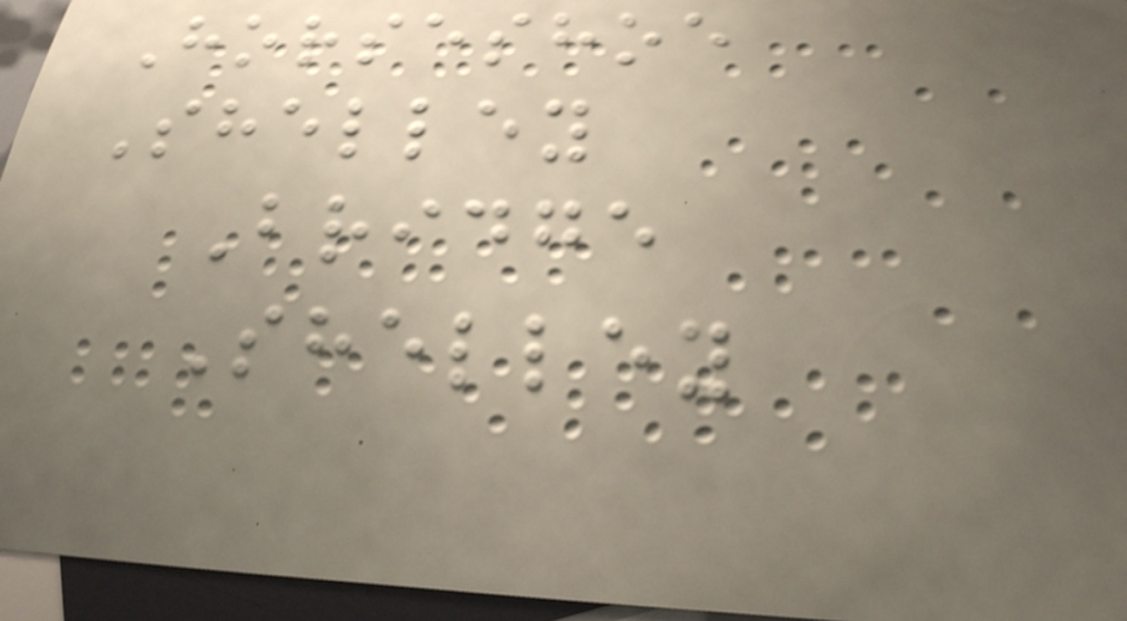Horseshoe
Shelley
Bridge
Shelley
